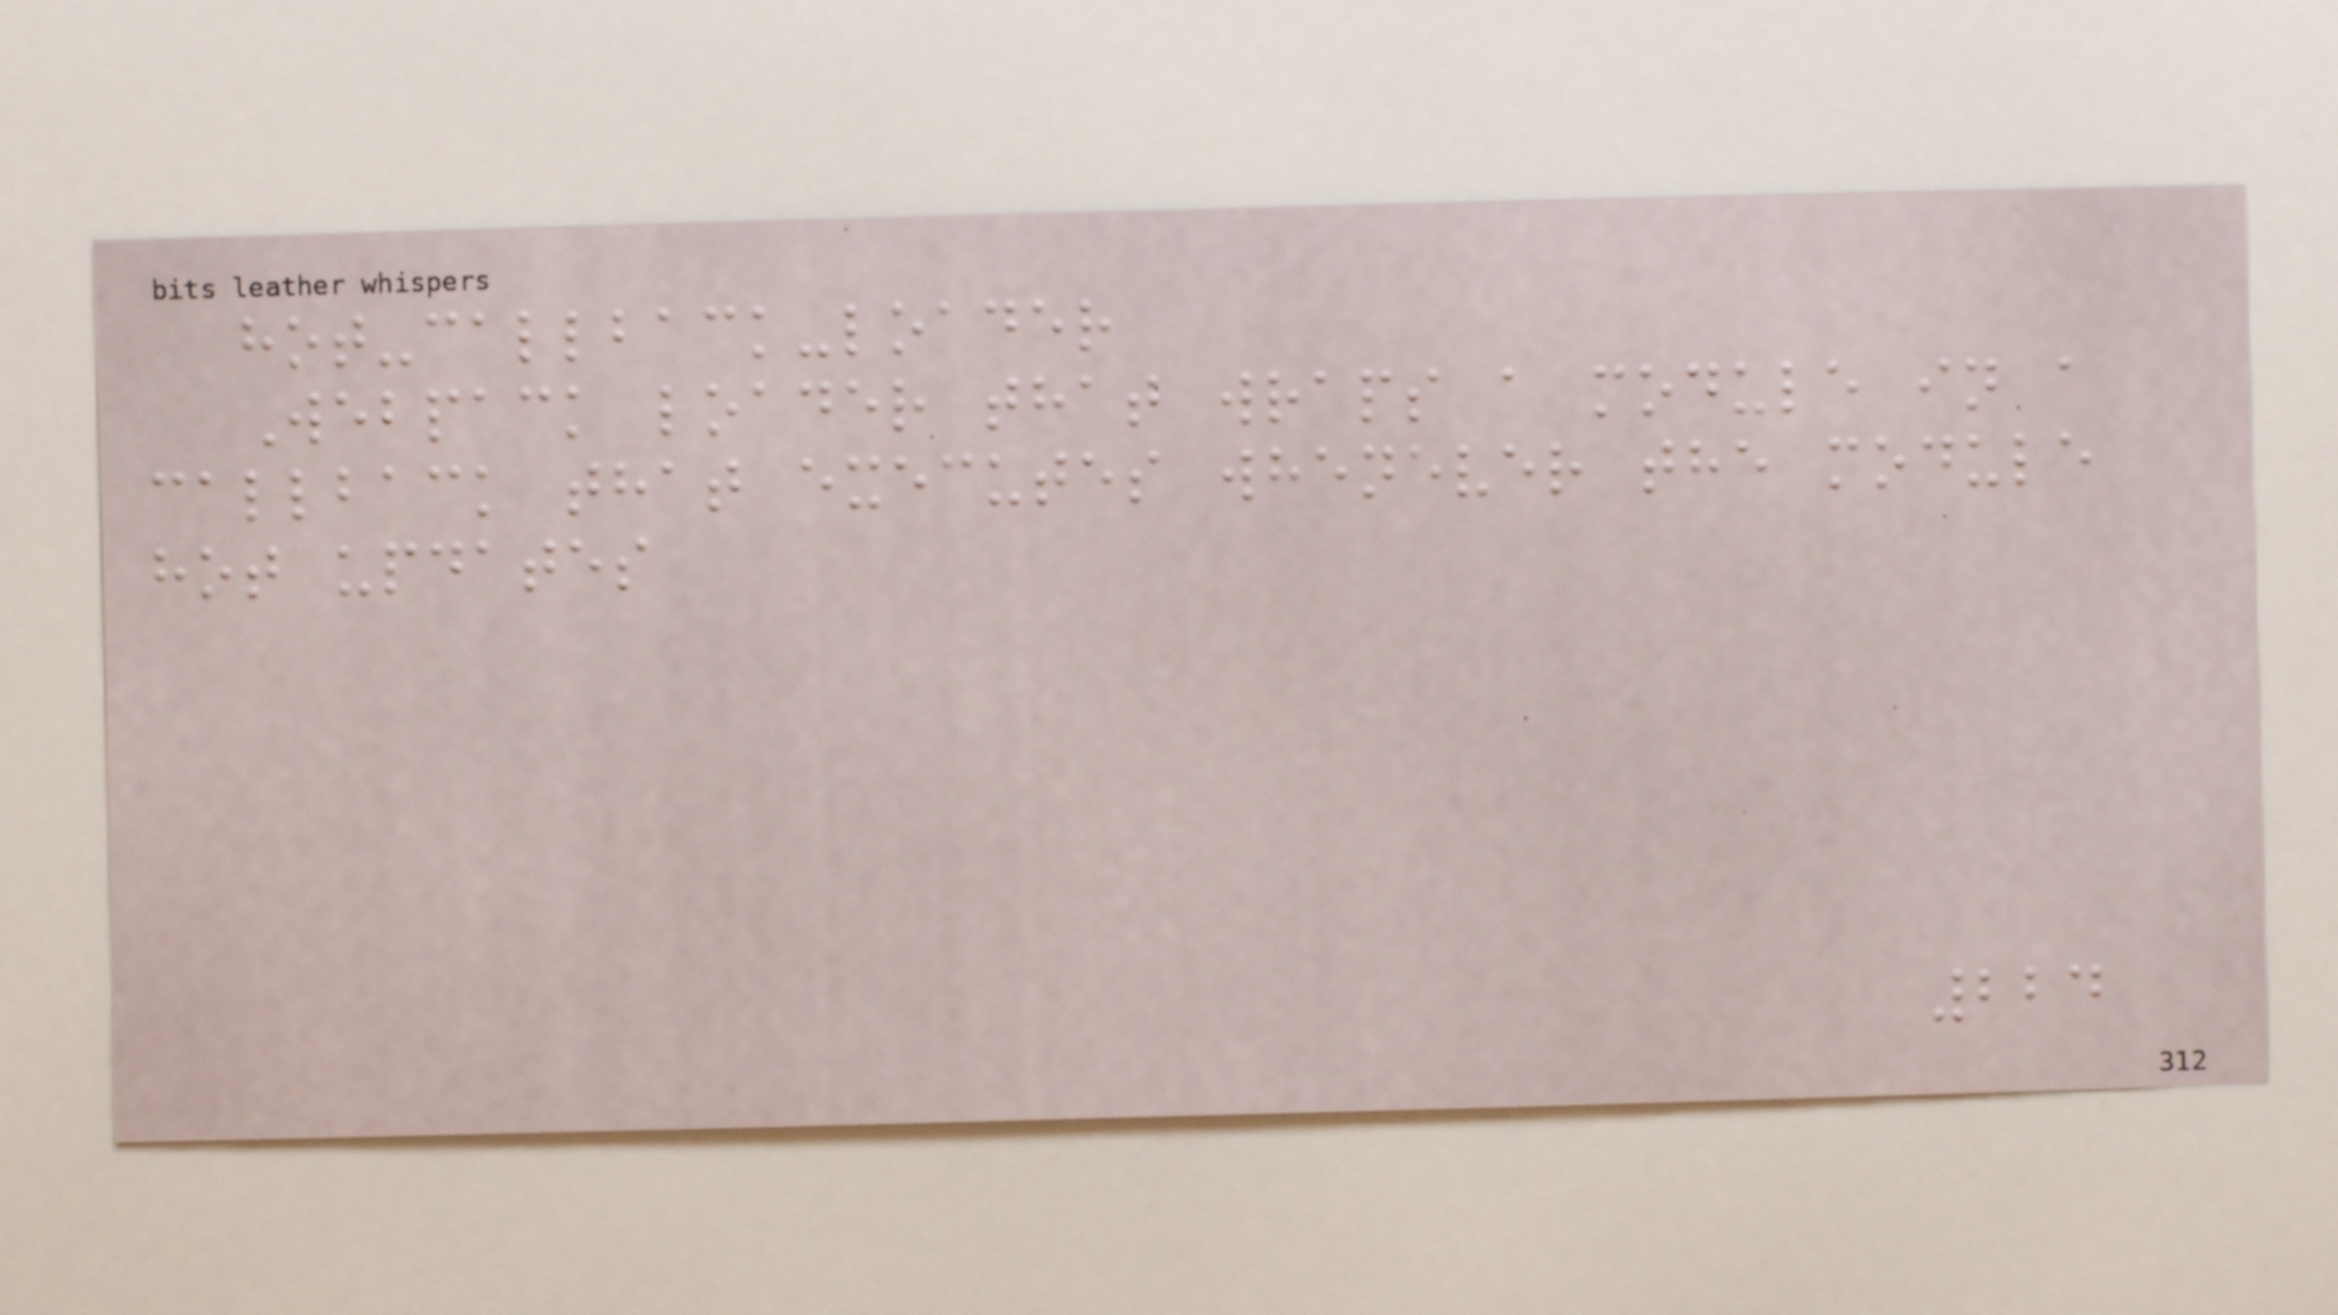hot-callback-loader
Webpack loader that wraps a module in a
callback that executes whenever the module
hot updates
224
